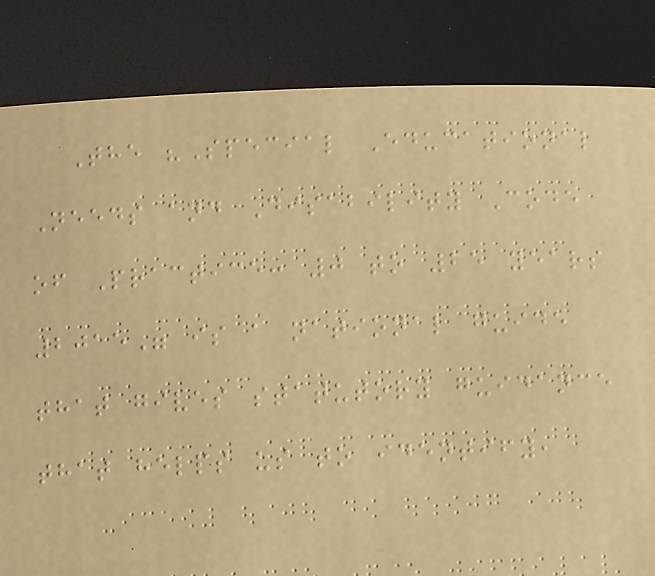The "Special Educational
Needs and Disability Code
of Practice: 0 to 25 years
2015" is a national guide
that gives statutory guidance
that helps us to identify,
